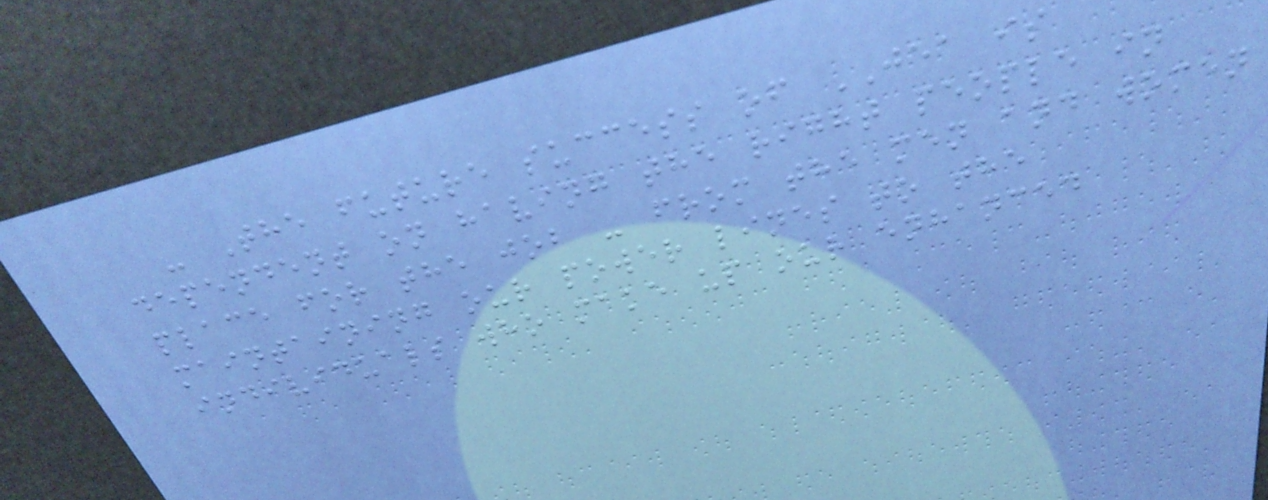- The future success of JEA is
dependent on having the right people in
place for the job - from the men and women
maintaining our power lines to the
individuals who make up our enhanced
